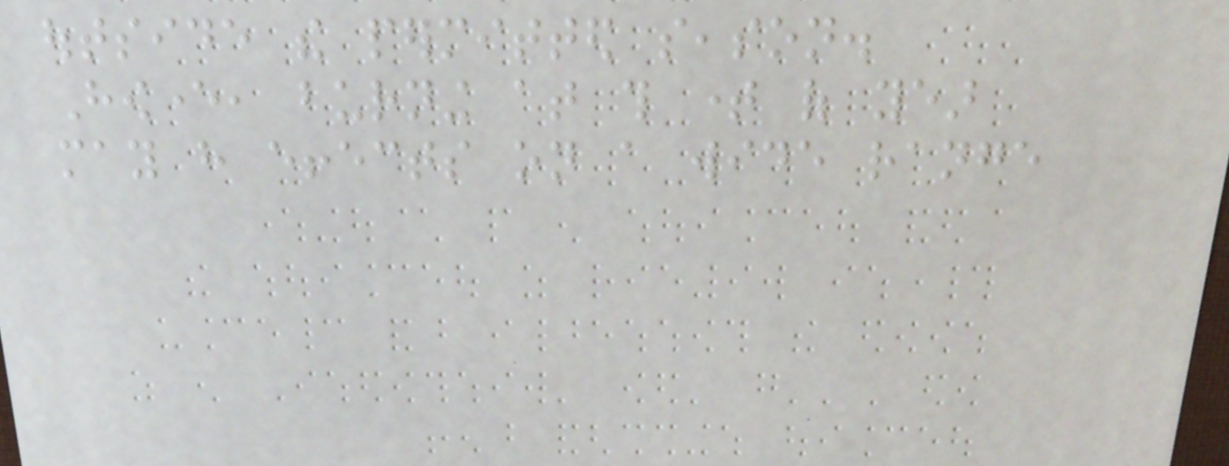outside the permitted season.
However, burning at this time of year
may have effects on a wide range
